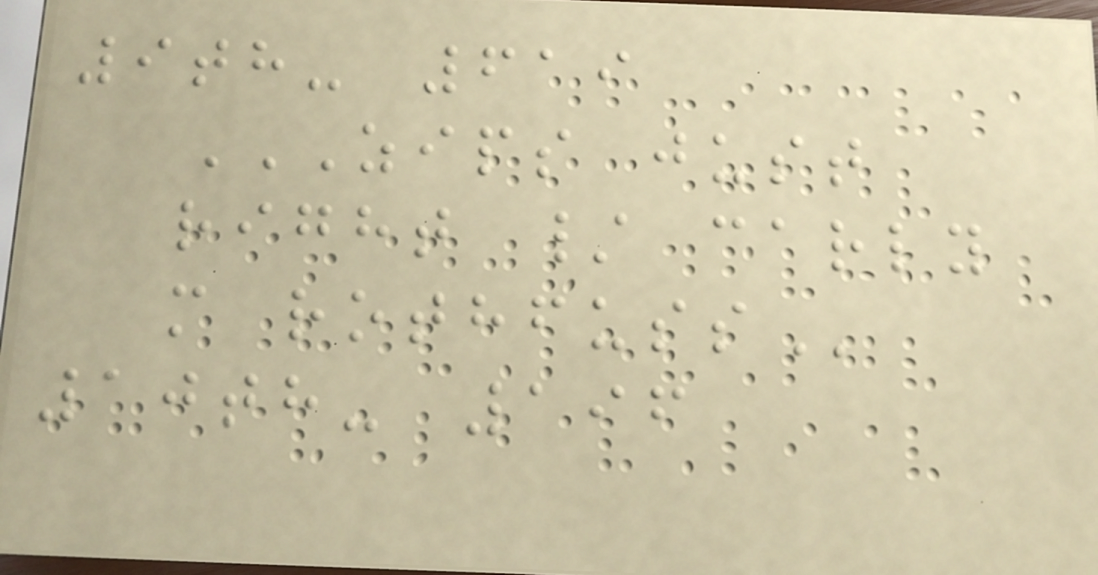9th- 619
ZIPS JUST
RIGHT / CARLY
M ROTHFUSS
10th- 196
